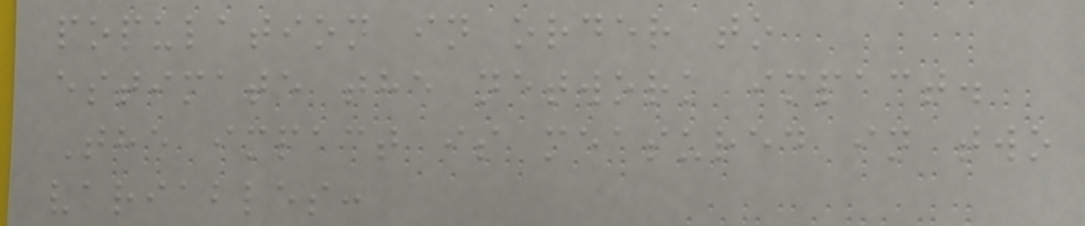population in order to
estimate the network impact.
The impact is measured in two
variables:
